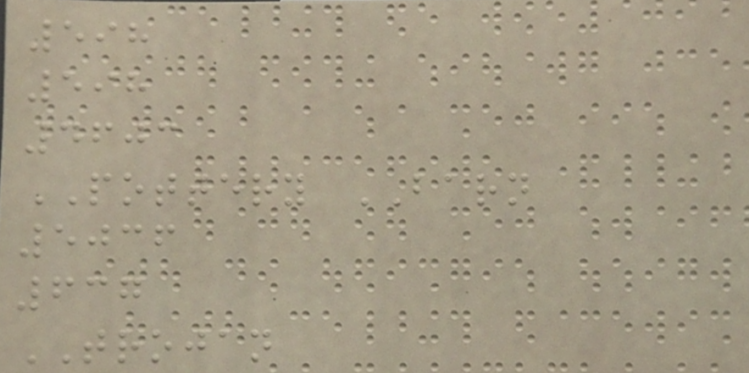598
598
4603
POTTERY BARN
5036
637
TROJAN
